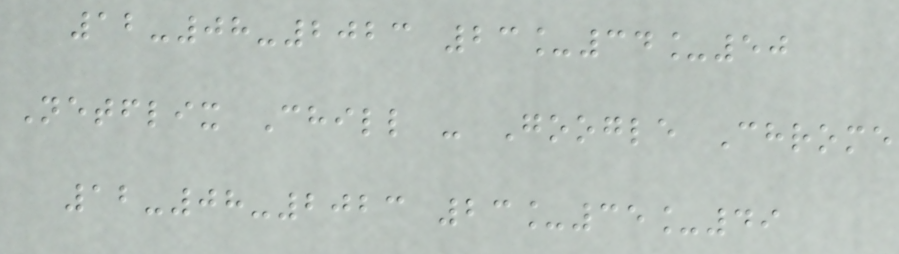12-08-2023 23_34_50
Netflix Chill - Google Chrome
12-08-2023 23_35_49
